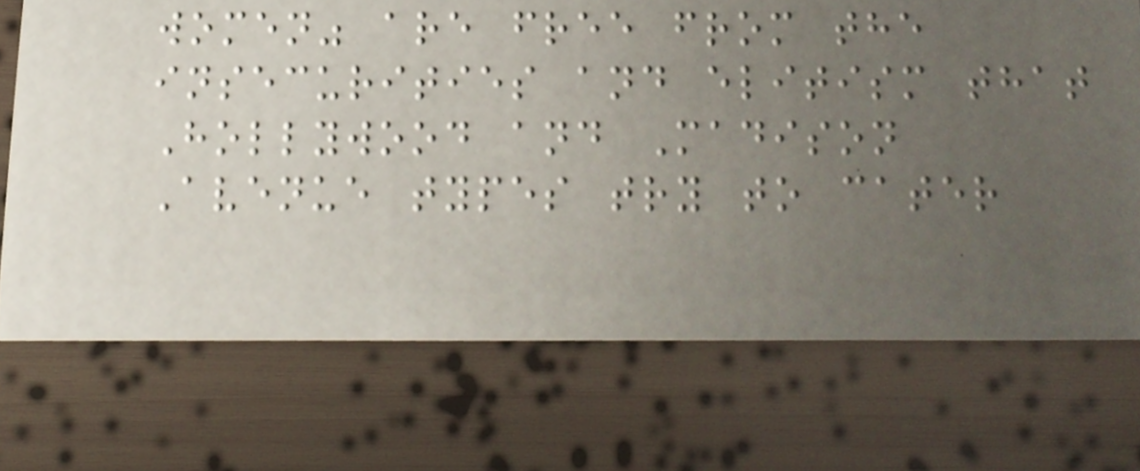women" are free from the
insecurities and elitism that
Hollywood and Madison
Avenue types try to cater
